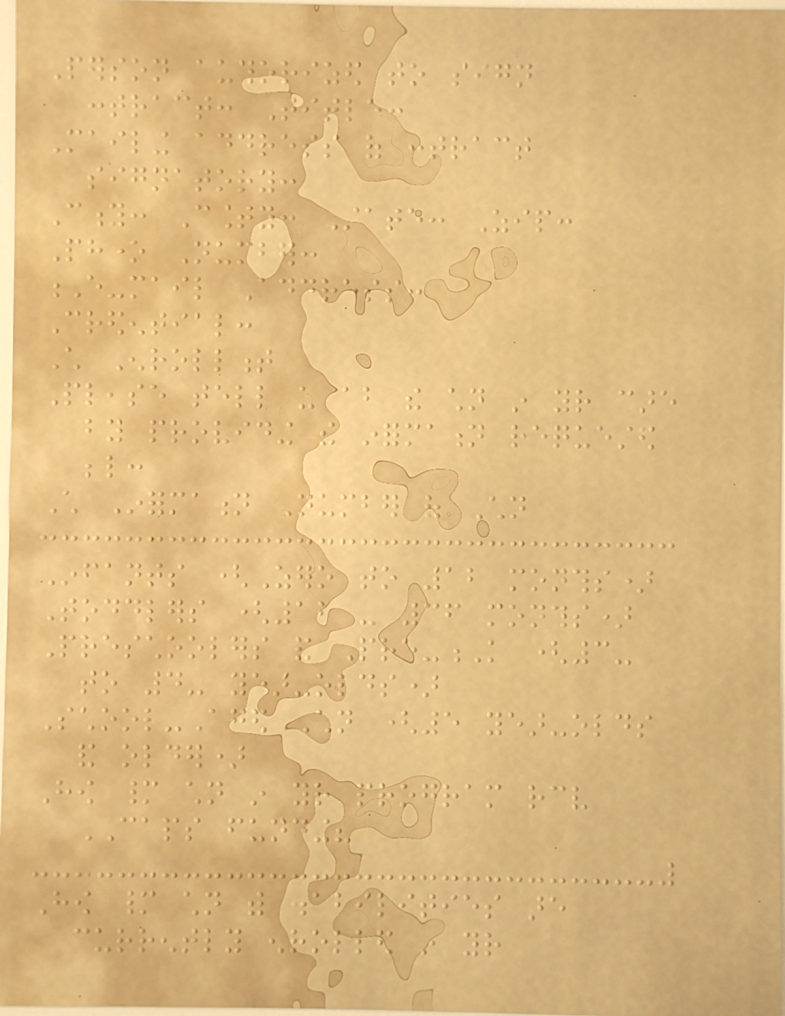Person authorized to sign
contract: Title:
Mailing address of contract
signatory:
City: County: State: Zip:
Phone Number:
E-mail Address:
Credential:
Child Enrollment
Please tell us about the children in your care
by providing the information requested
below:
Child Information Number of Children
Infants (Zero to 12 months)
Toddlers (12 - 36 months)
Preschoolers and Pre-K (3-
to 4- year-olds)
School-Aged Children (5 year-olds
and older)
How many children in your program receive
CAPS funding?
How many children with disabilities are
currently enrolled in your
